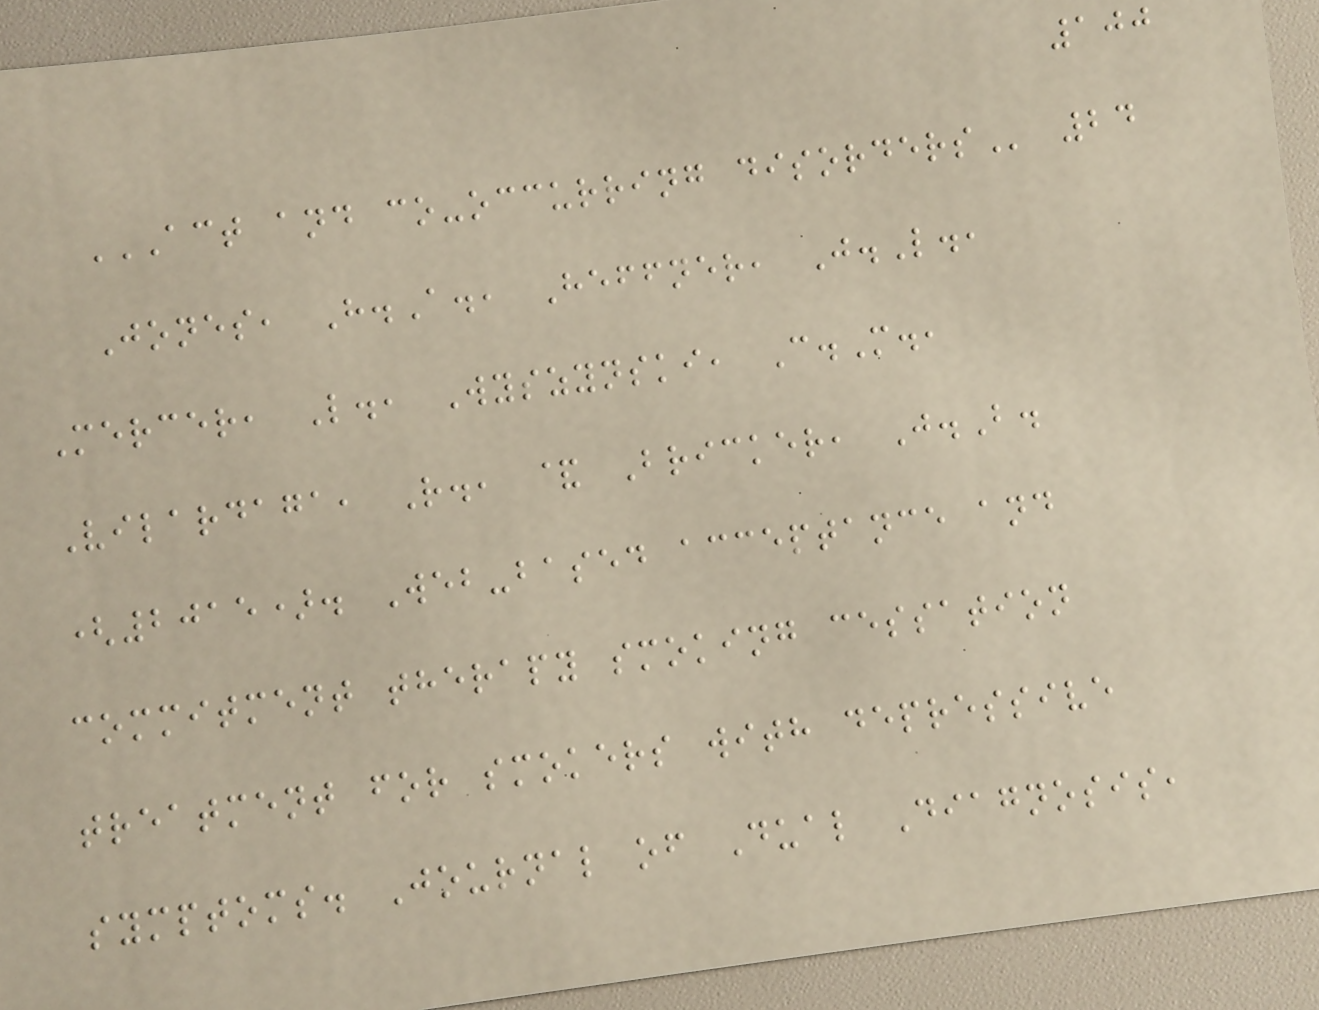100
ACT AND CO-OCCURRING DISORDERS 24
Jones, H.A., Heffner, J.L.,
Mercer, L., Wyszynski, C.M.,
Vilardaga, R., & Bricker, J.B.
(2015). Web-based acceptance and
commitment therapy smoking cessation
treatment for smokers with depressive
symptoms. Journal of Dual Diagnosis,
